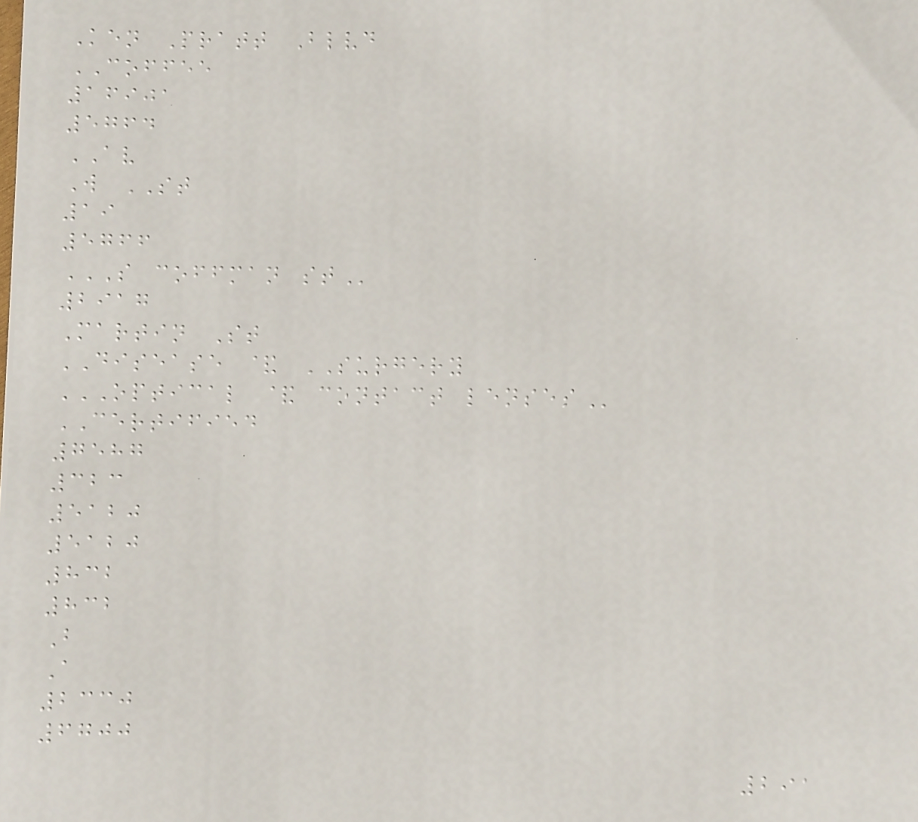Ken Pratt Blvd
COFFEE
16901
5764
AV
W ST
19
5766
S COFFMAN ST
2917
Martin St
DISEASE & SURGERY
OPTICAL & CONTACT LENSES
CERTIFIED
7587
323
5120
5120
832
832
B
A
2330
6700
291
